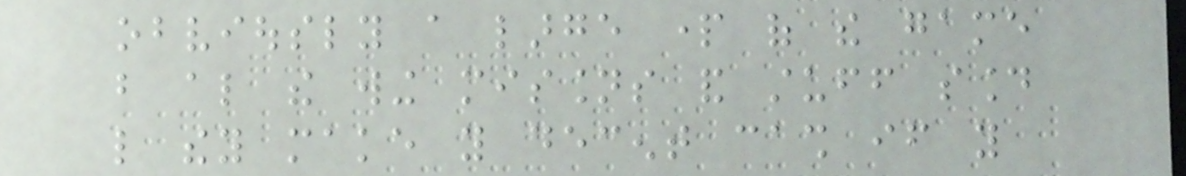obviously a large part of the game
but also the wing missions and stuff sound
like they make you decent cash if you
